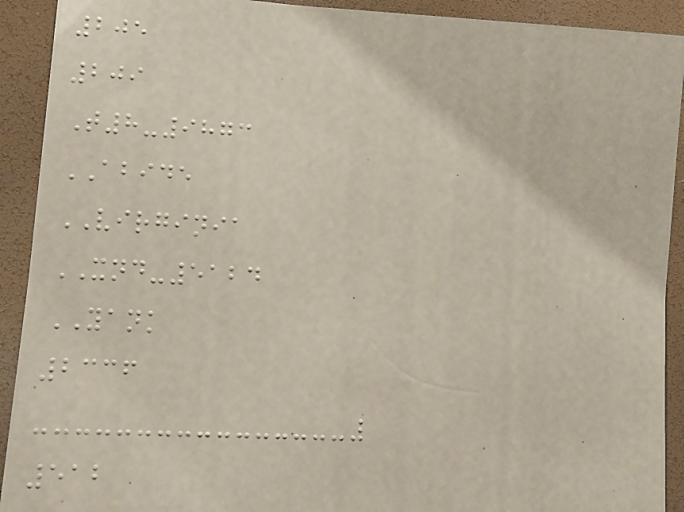205
209
T8-9873
ABIDE
VIRGINIA
XND-5124
YANK
2336
512
